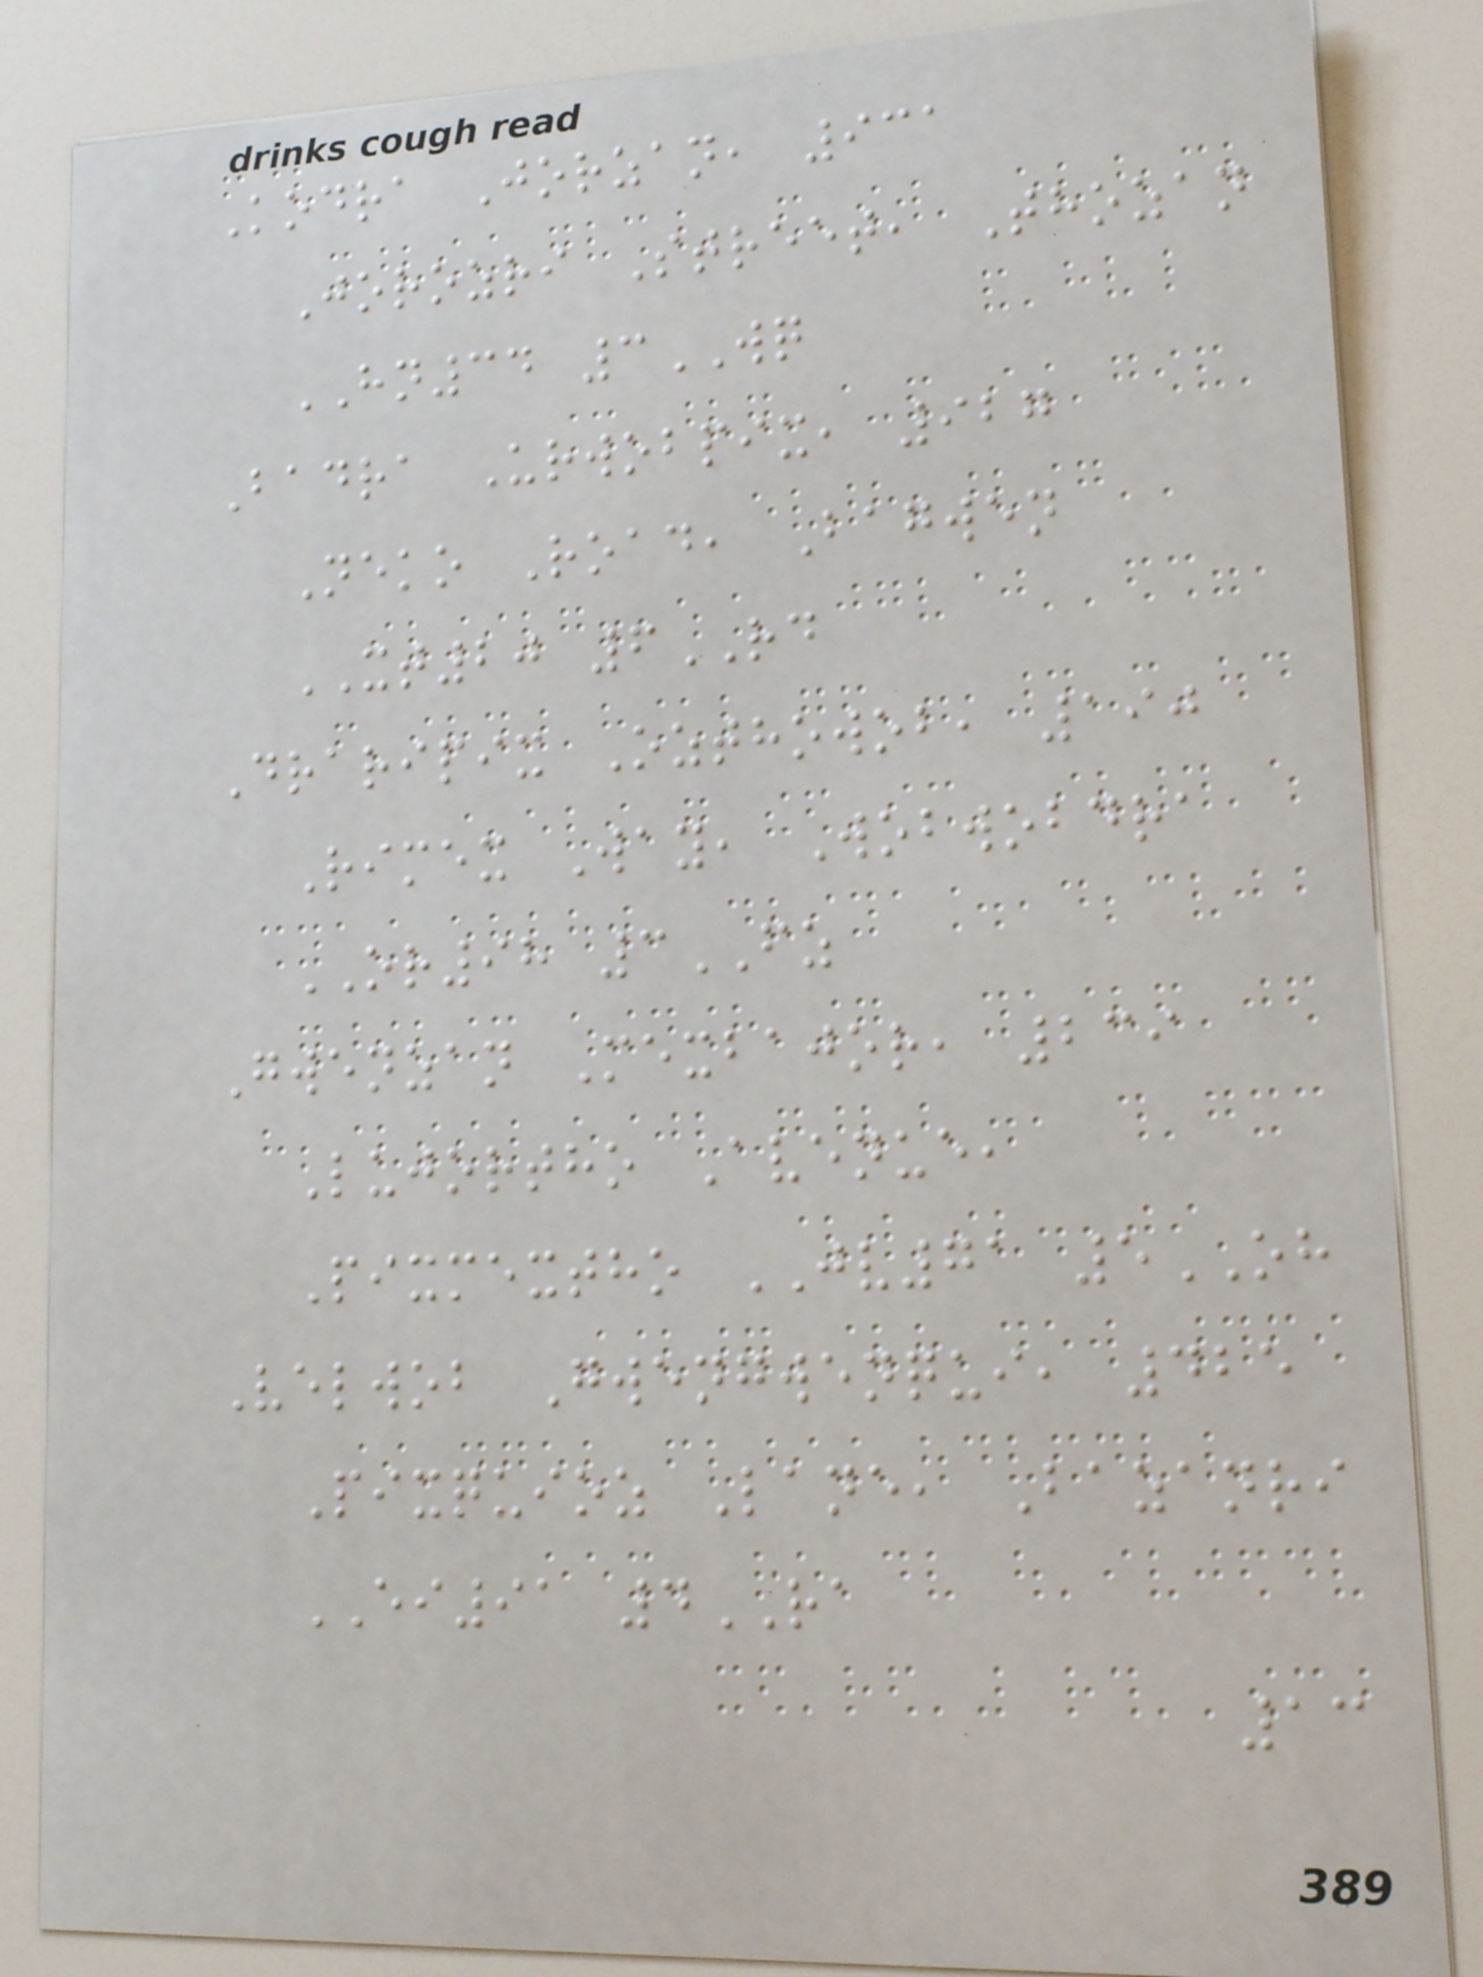Kodra Jorzan, 931
Jorozri Street, Thozan
HN34 3WQ
Badra Urwobpix, 927
Neko Road, Bagwen
XT20 6RD
Draripix Ozthowob, 190
Rimex Way, Wobwobdra
OR98 3FZ
Gwenzan Mexbajor, 239
Lujortho Avenue,
Pixmextho JV71 5OH
Velwob Gwengwenqui, 425
Pixquioz Lane, Bazanri
EI91 4RA
13
